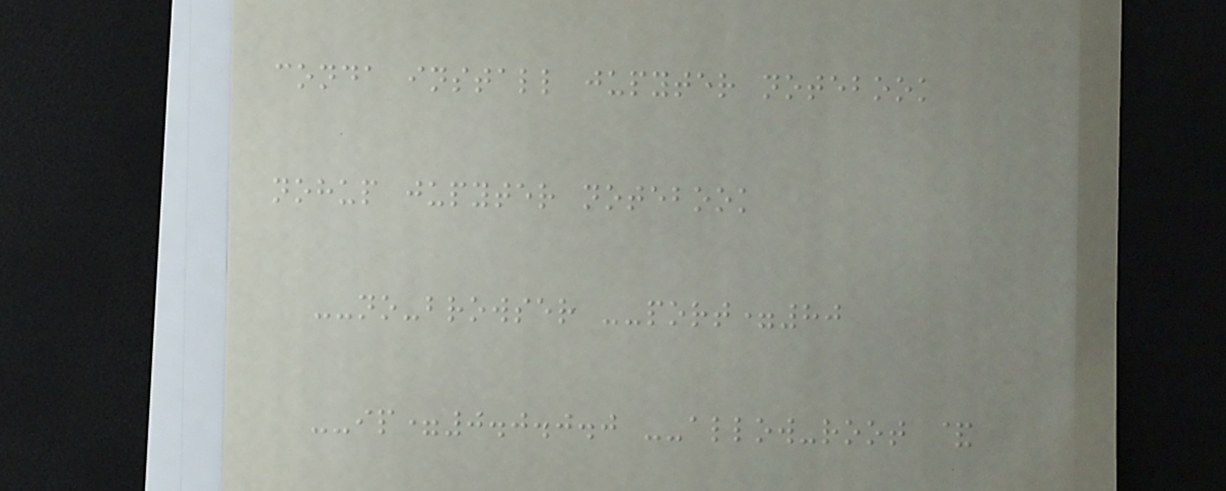conda install jupyter notebook
nohup jupyter notebook
--no-browser --port=80
--ip=0.0.0.0 --allow-root &
